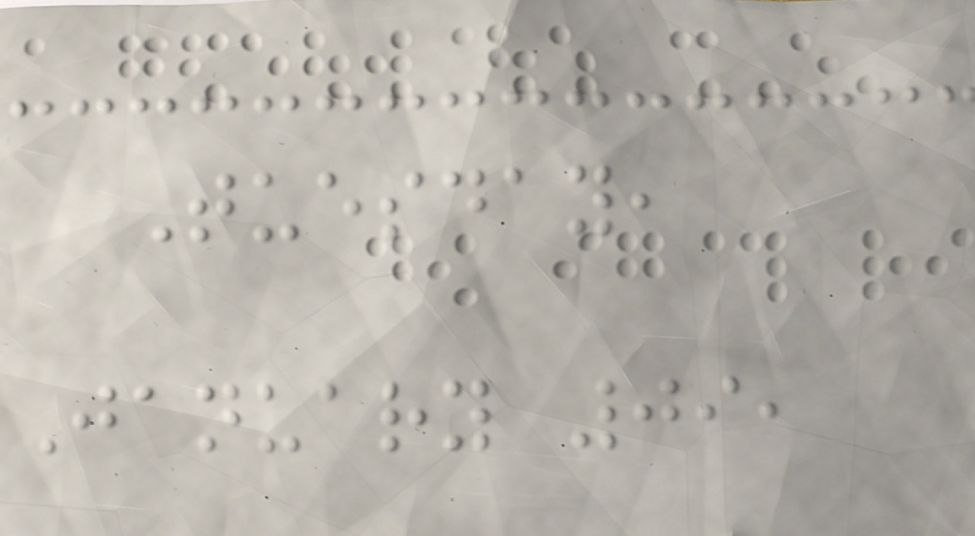Tuesday,
January 09,
